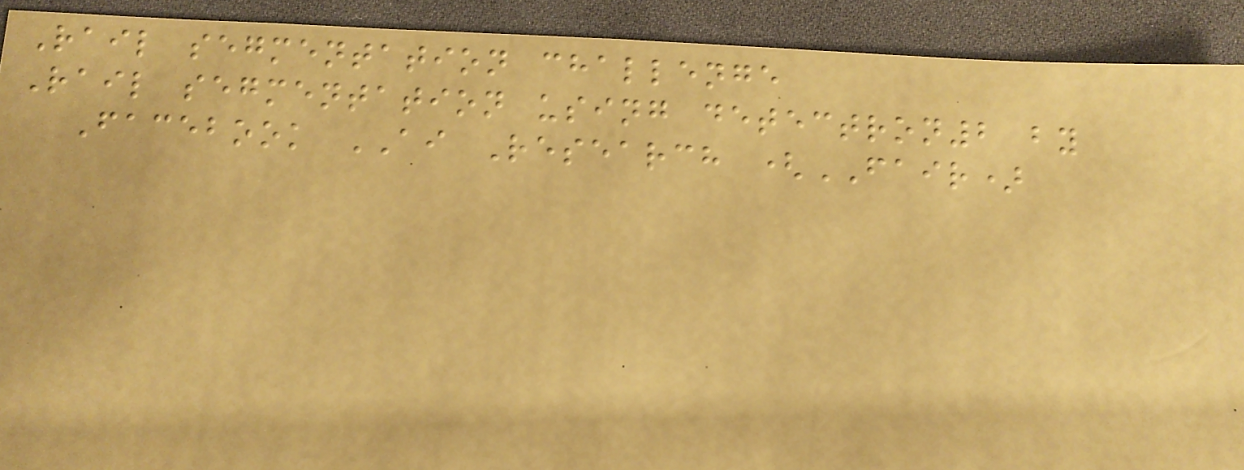Rail segmentation challenge
Rail segmentation using detectron2 by
Facebook AI Research (FAIR)
